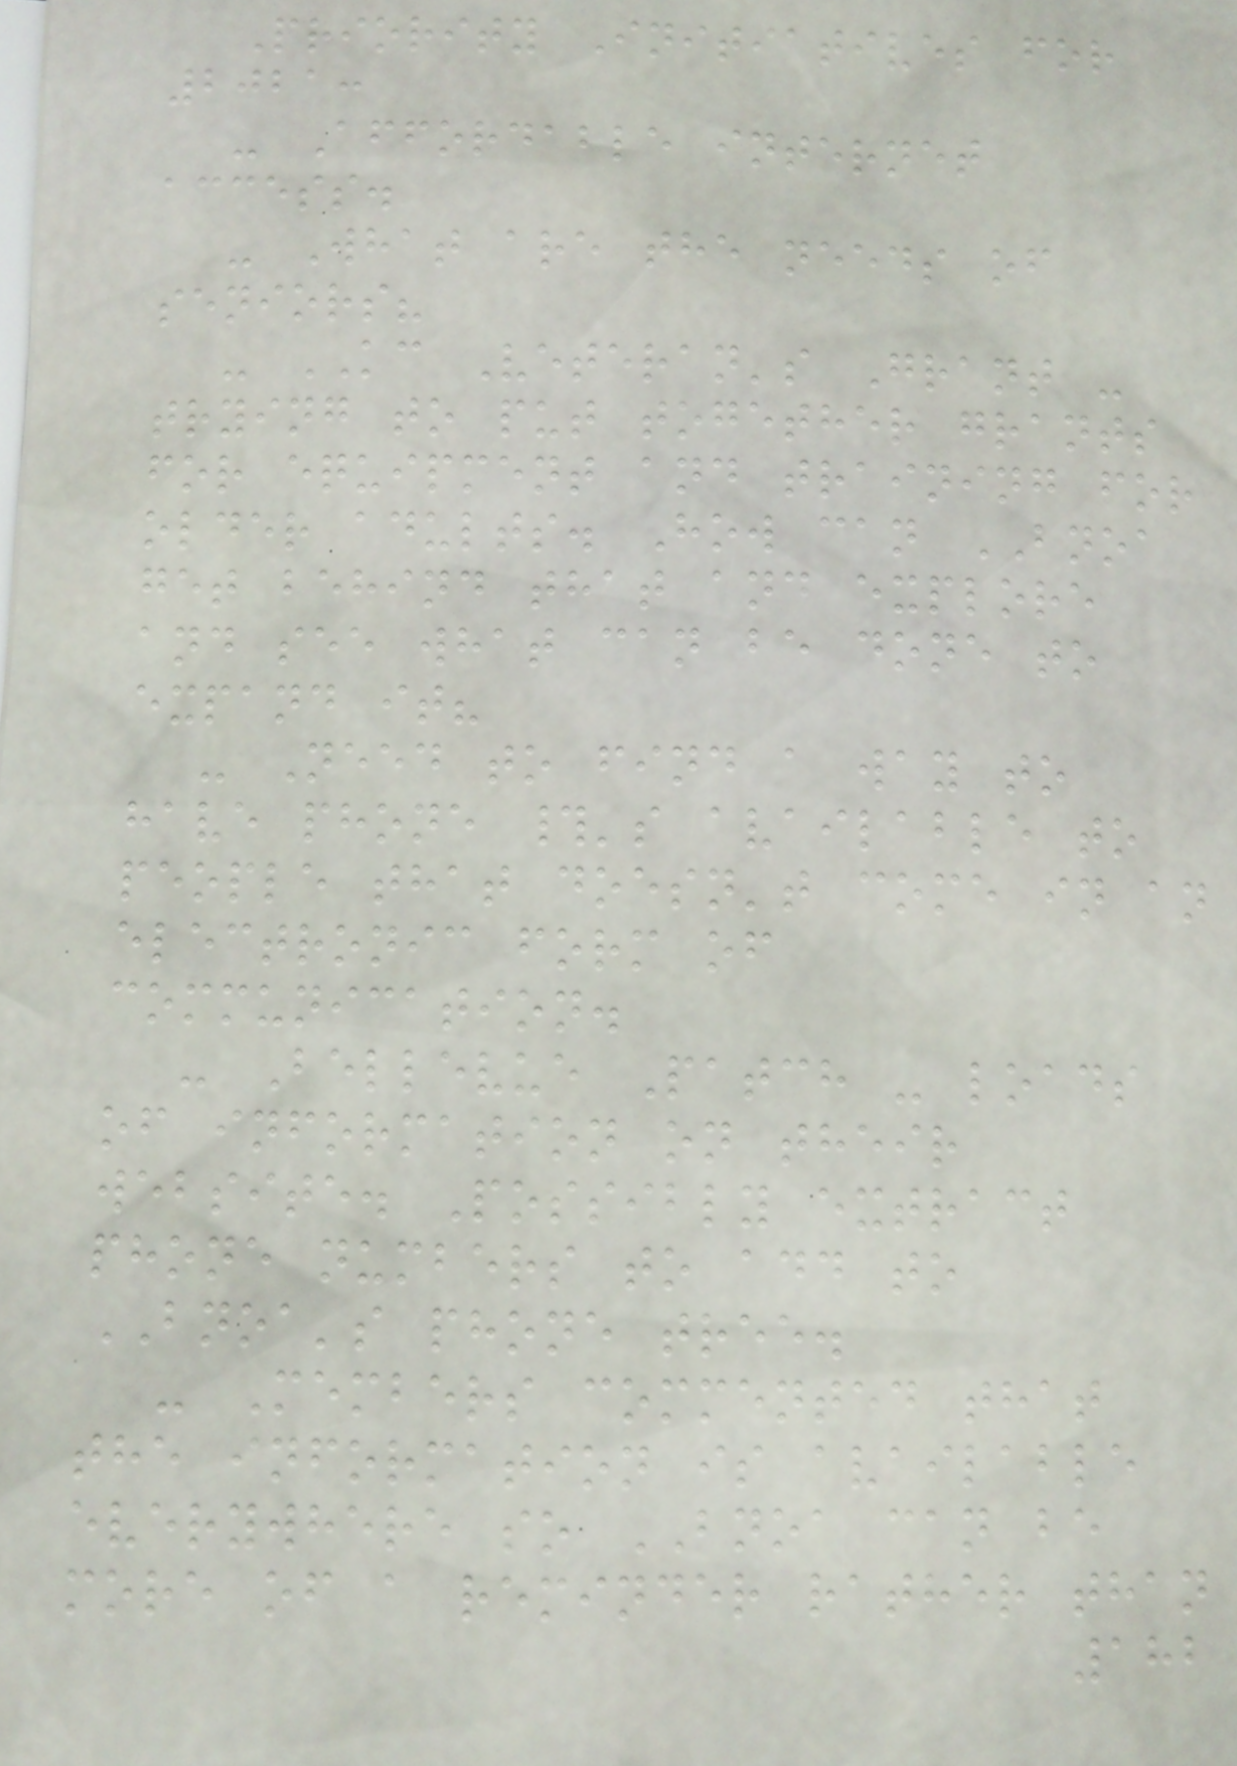Priority Initiatives for
2021:
- Affordable internet
access.
- What are the needs of
seniors?
- KC Veteran's Grant -
trying to put together grants
for equipment and training for
older adults. How can BNOA
get behind that and explore
and see what can be done to
expand it?
- Need to find a way to
have phone #'s available to
people that doesn't come in an
electronic form of
communication.
- Bellevue Patch - loads
of information on their
website. Possibly extract
phone numbers to add to
BNOA's phone tree.
- Members commented that
the information is available
everywhere so BNOA can be
more of a reminder rather than
182
